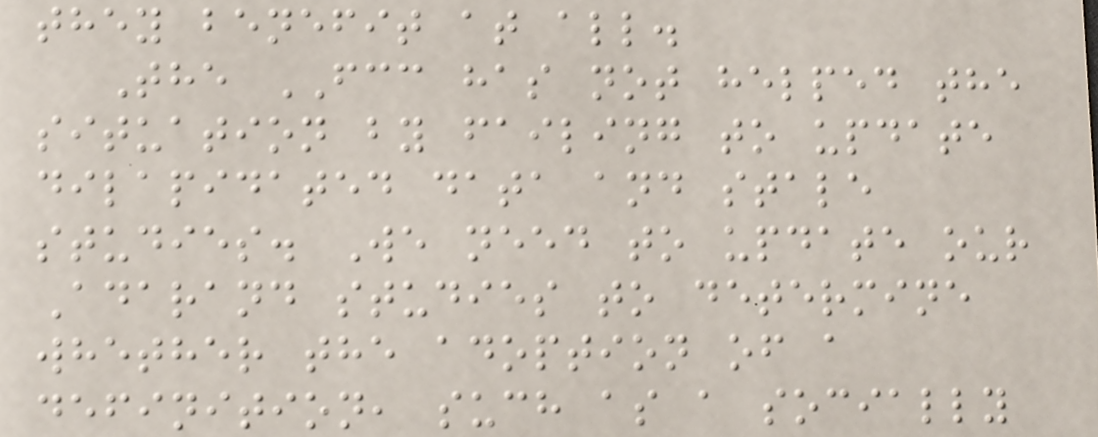they benefit at all.
The FCC has not helped the
situation by failing to update
dilapidated data and stale
studies. We need to update our
Adarand studies to determine
whether the adoption of a
definition, such as a socially
